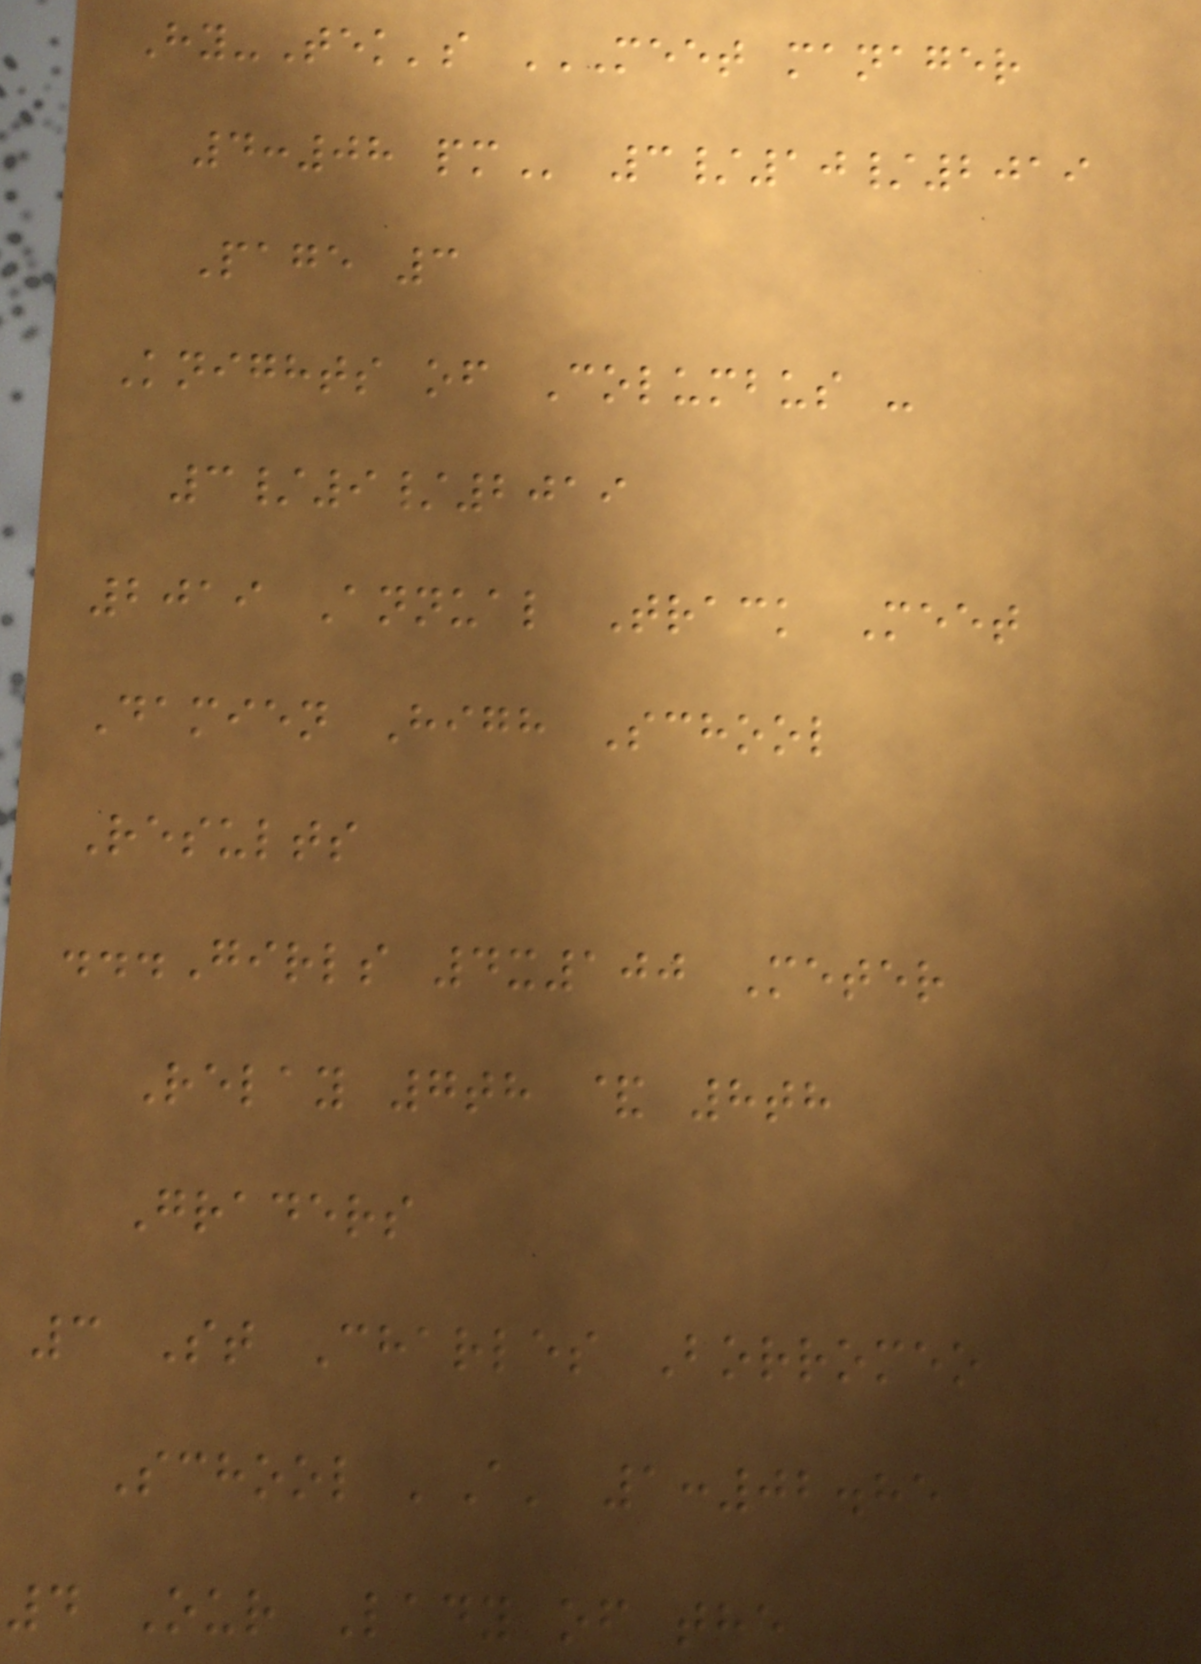Hy-Tek's MEET MANAGER
4:08 PM 3/10/2019
Page 3
Knights of Columbus -
3/9/2019
2019 Annual Track Meet
Damien High School
Results
...Girls 4x100 Meter
Relay 7th & 8th
Graders
3 St Charles Borromeo
School 'A' 1:02.85
4 Our Lady of the
